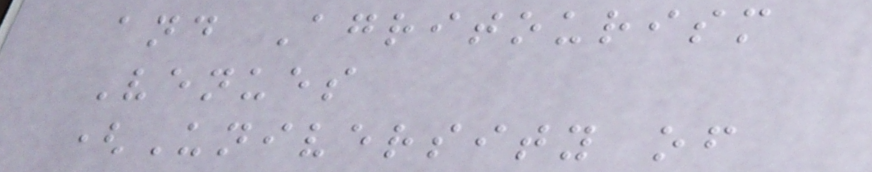and Agritourism
Venues
(University of
